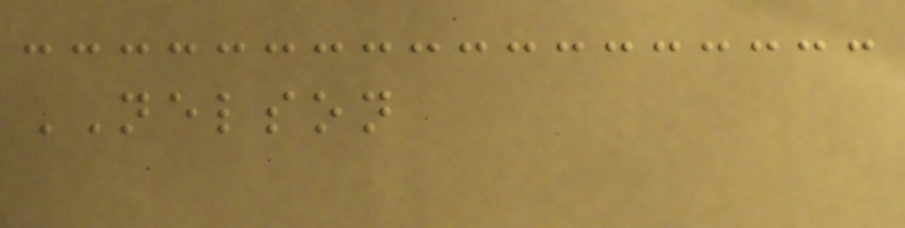NELSON
